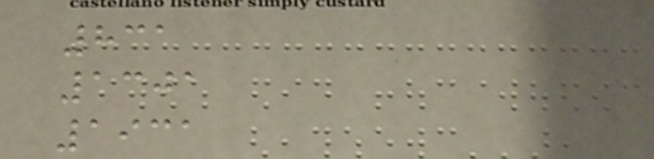831
1301
1931
